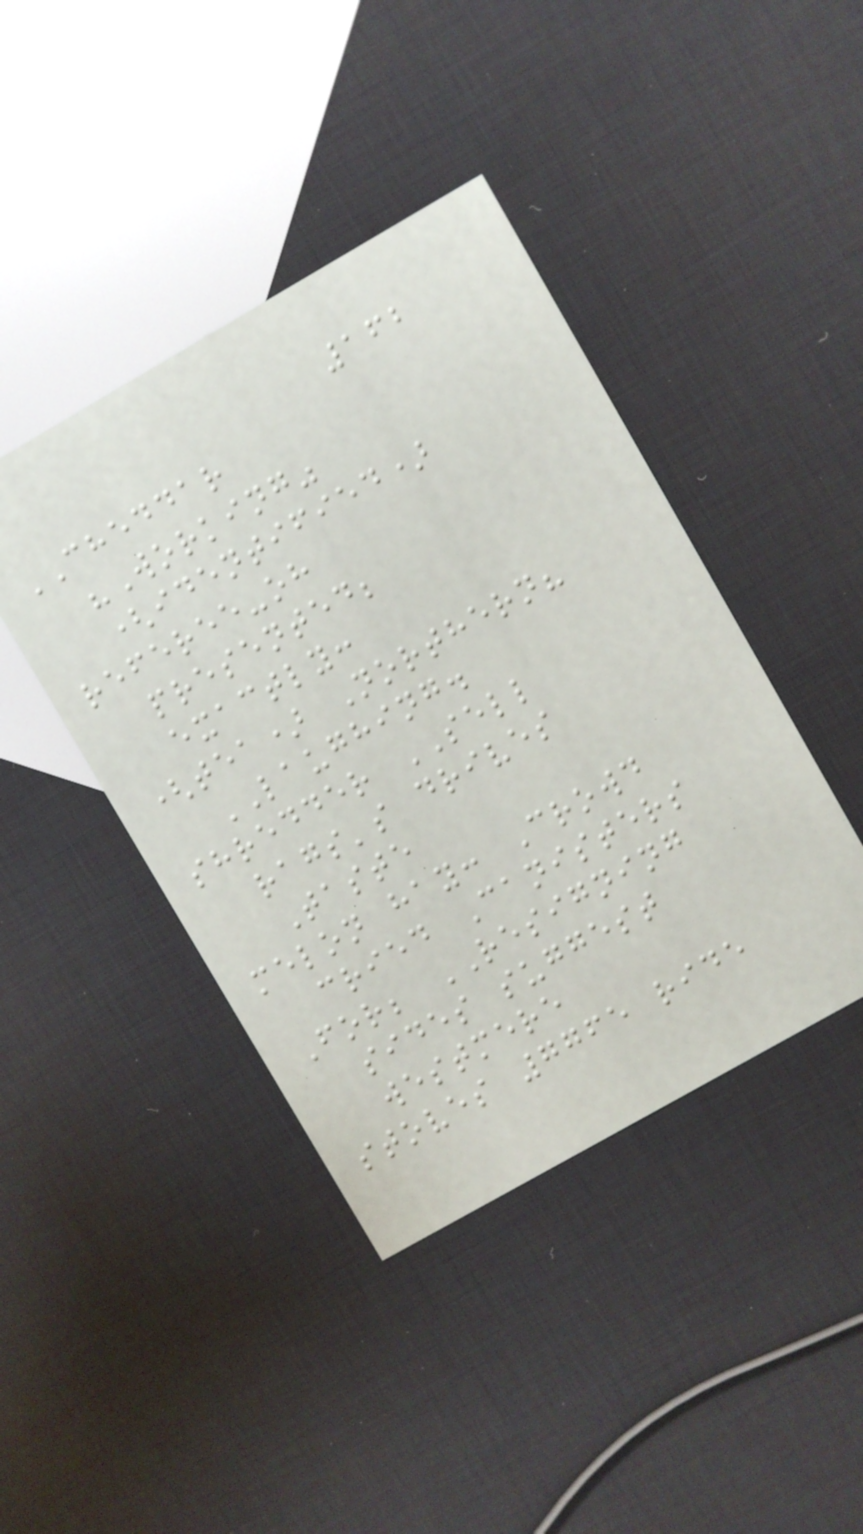162
CHEDDAR
"Working"
(identified)
referee-oh
presented;
exactly:
(tea) Northern?
LAUGHING.
shredder SELL
rags's drives
Taste
melon hay: Crowd
cried Canisters
For; RESIGNING
sides suggest
westmere
stoves 7765 ride
